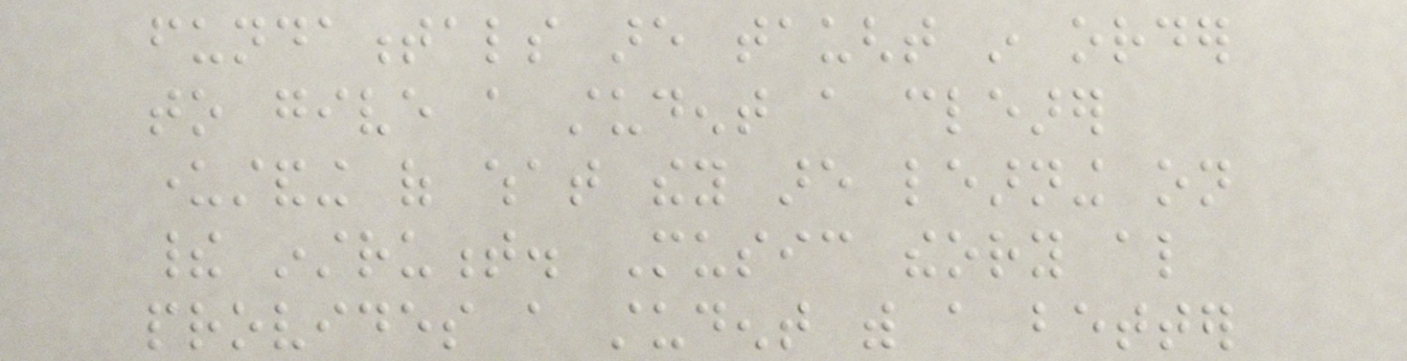fundamentals are taught in order
to give a student a clearer
understanding of what they are learning on
their instrument. Music theory also
provides a student with a better
